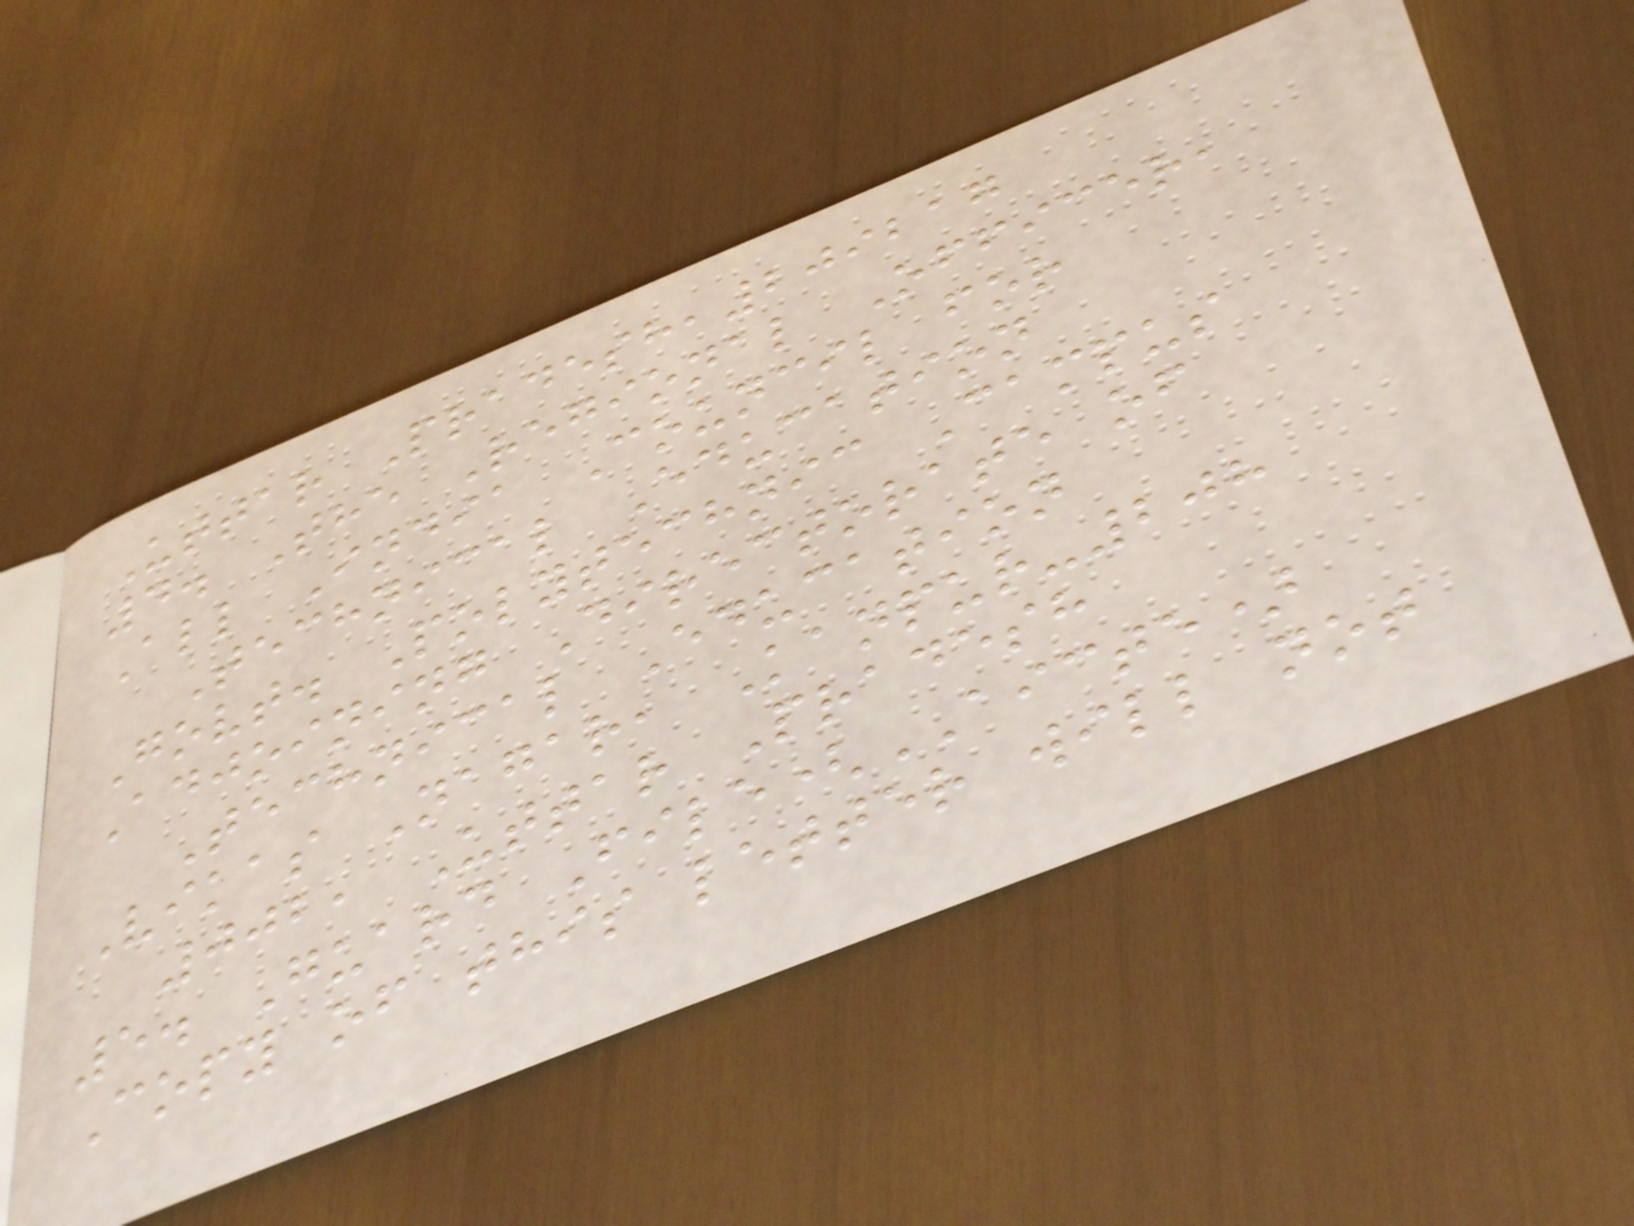Uttar Pradesh,209217
4. The Regional Officer,
All India Council for
Technical Education
Govt. Polytechnic Campus
Adjoining Directorate of
Technical Education
Vikas Nagar, Kanpur-208
002, Uttar Pradesh
5. Guard File(AICTE)
Copy of this letter will not
